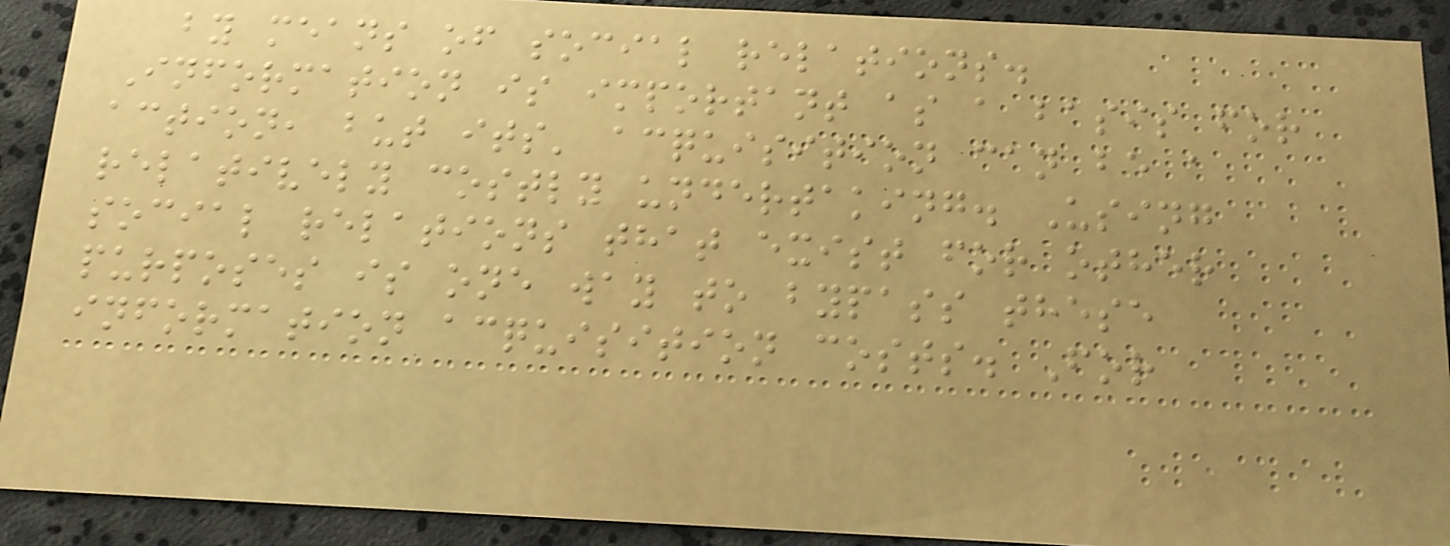by means of social relations.
Information is important as a basis for
action, but its' acquisition can be a
relatively costly undertaking. Using
social relations that exist for other
purposes is one way to bypass these
information acquisition costs. For
